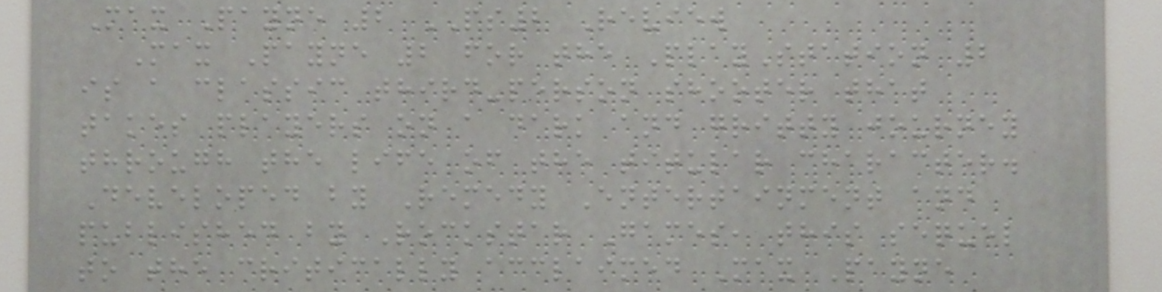Max Payne 2 PS2 Review
Max Payne 2 for the PlayStation 2
is a classic third-person shooter that
takes players on a dark and gritty journey
through the life of the titular character.
Developed by Remedy Entertainment and
published by Rockstar Games, this sequel
to the critically acclaimed Max Payne
